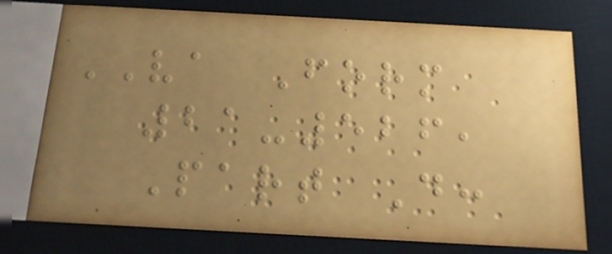VA Form
21-526,
Part D:
